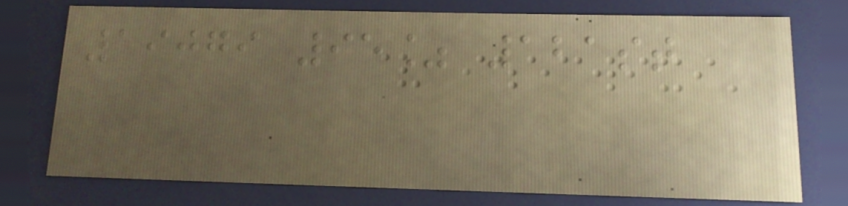19079 95% 121st
